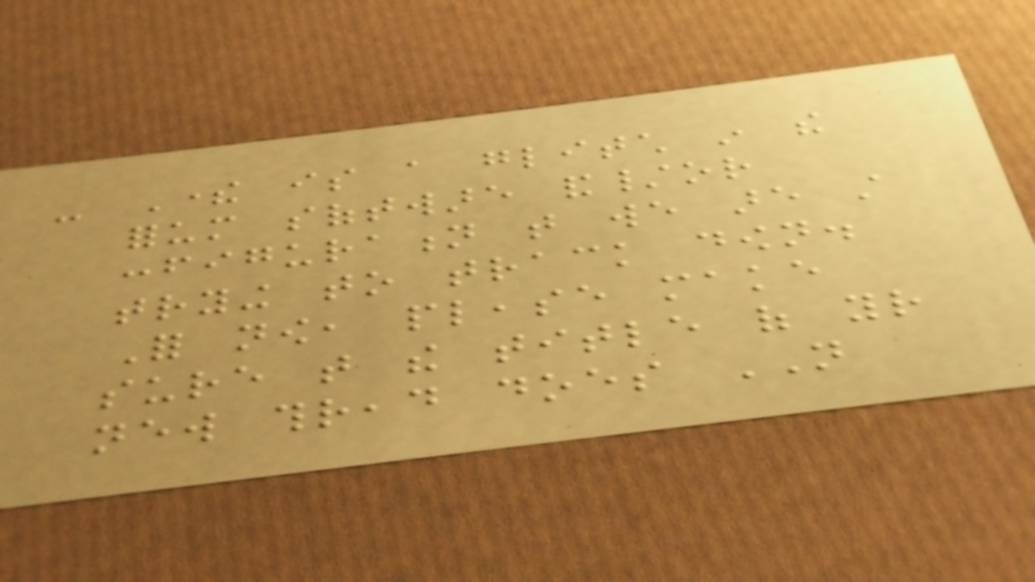- There is a glitch in the
forum software and/or
configuration that we are still
trying to track down.
For now, please make
sure that the title of your
new thread does NOT
